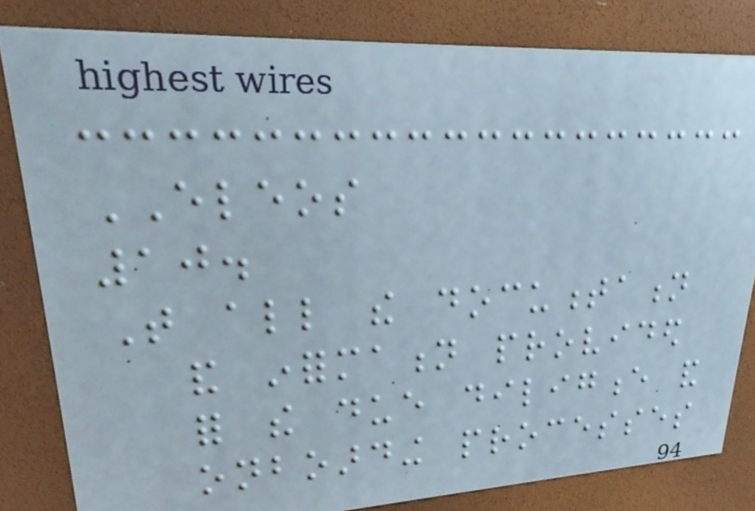ELEOS
10.
That all the documentation
and information provided
for the due diligence and
onboarding processes
